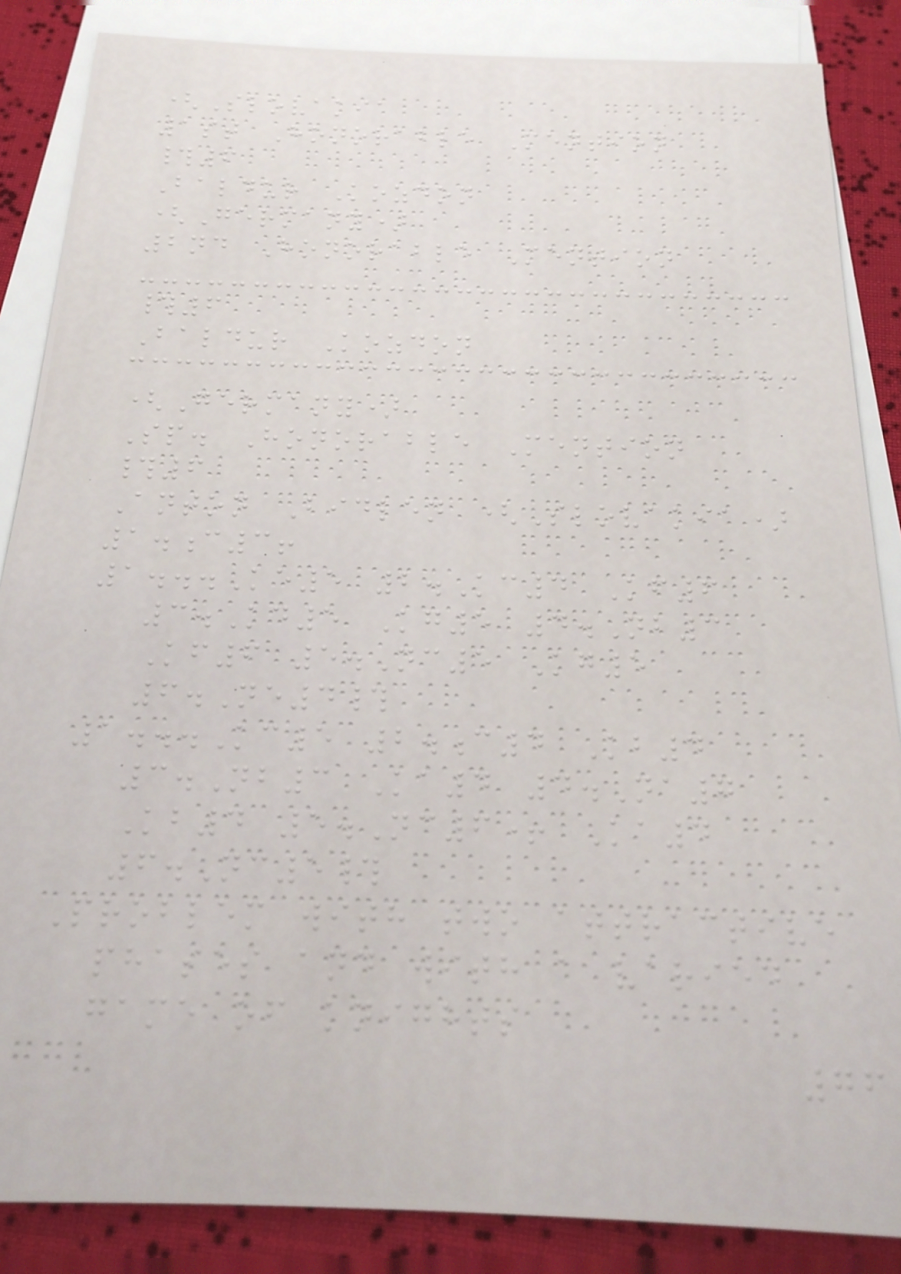(Slovakia
1st Honorable Mention
#6
Baldur Kozdon
(Germany)
2nd Honorable Mention
#6
Baldur Kozdon
(Germany)
Sp. Honorable Mention
#6
Anton Bidlen (Slovakia)
1.c3!
1...Ke5 2.Kc4 Kf6
3.Kd5 Kg5 4.Nb3
Kf6 5.Nc5 Kg5
6.Ne4#
1...Kc5 2.c4 Kb4
3.Nb3 Ka4 4.Na7
Kb4 5.Nc6+ Ka4
6.Nc5#
Problem with two attractive
phases and with a varied
game of knights
76
